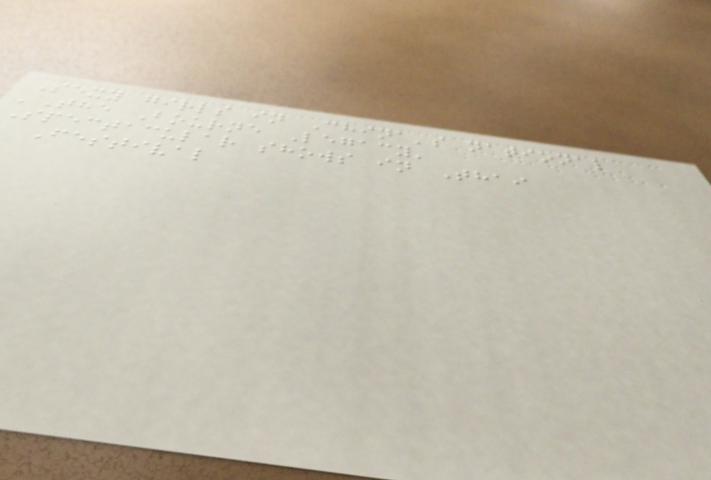Sexy girls in China's national
'The Bourne Legacy'
Spectacular shows in Thai
Festival
